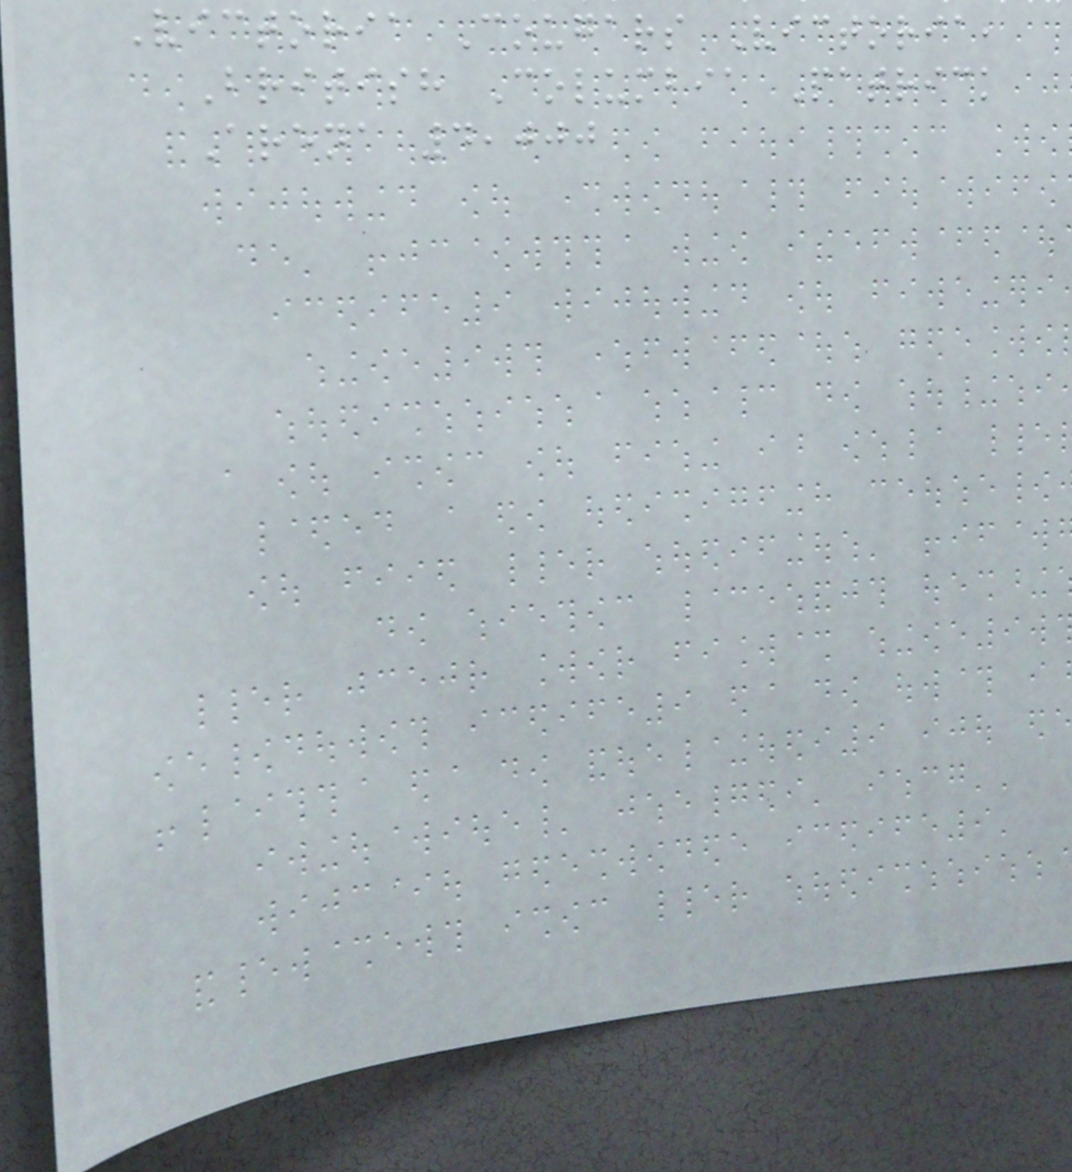Victoria Cougars Victoria,
British Columbia Patrick
Arena 4,000
